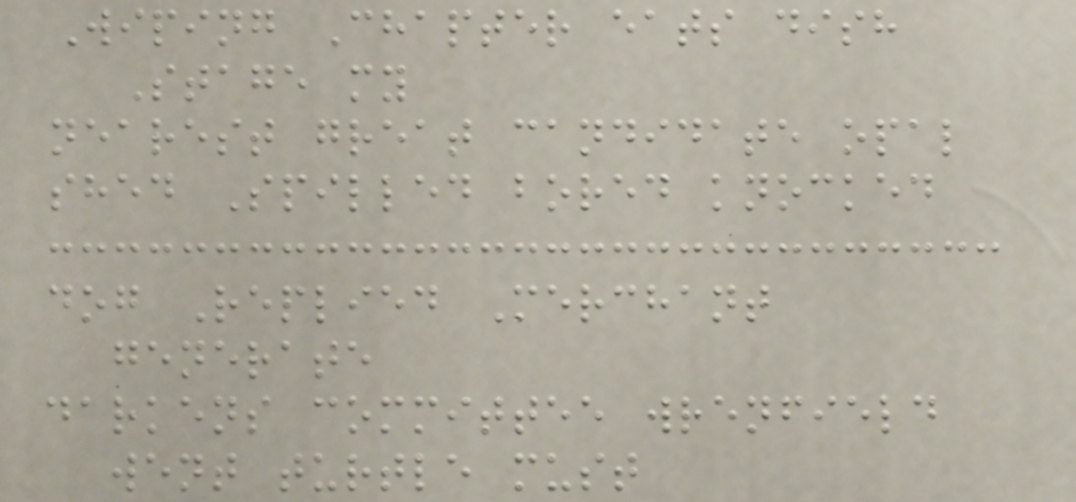Wiping Chapter eats dish
Stage my
nearest great candidate opal
shed Spilled bored knocked
dog Replied Merchant
generate
darkens committee wrenfield
went turtle must
